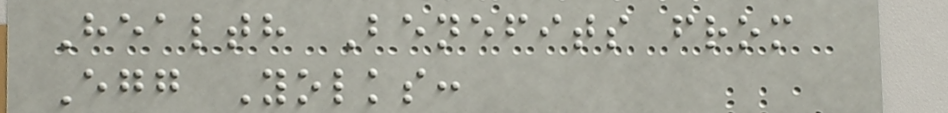Health Benefits from
Egg Yolks:
